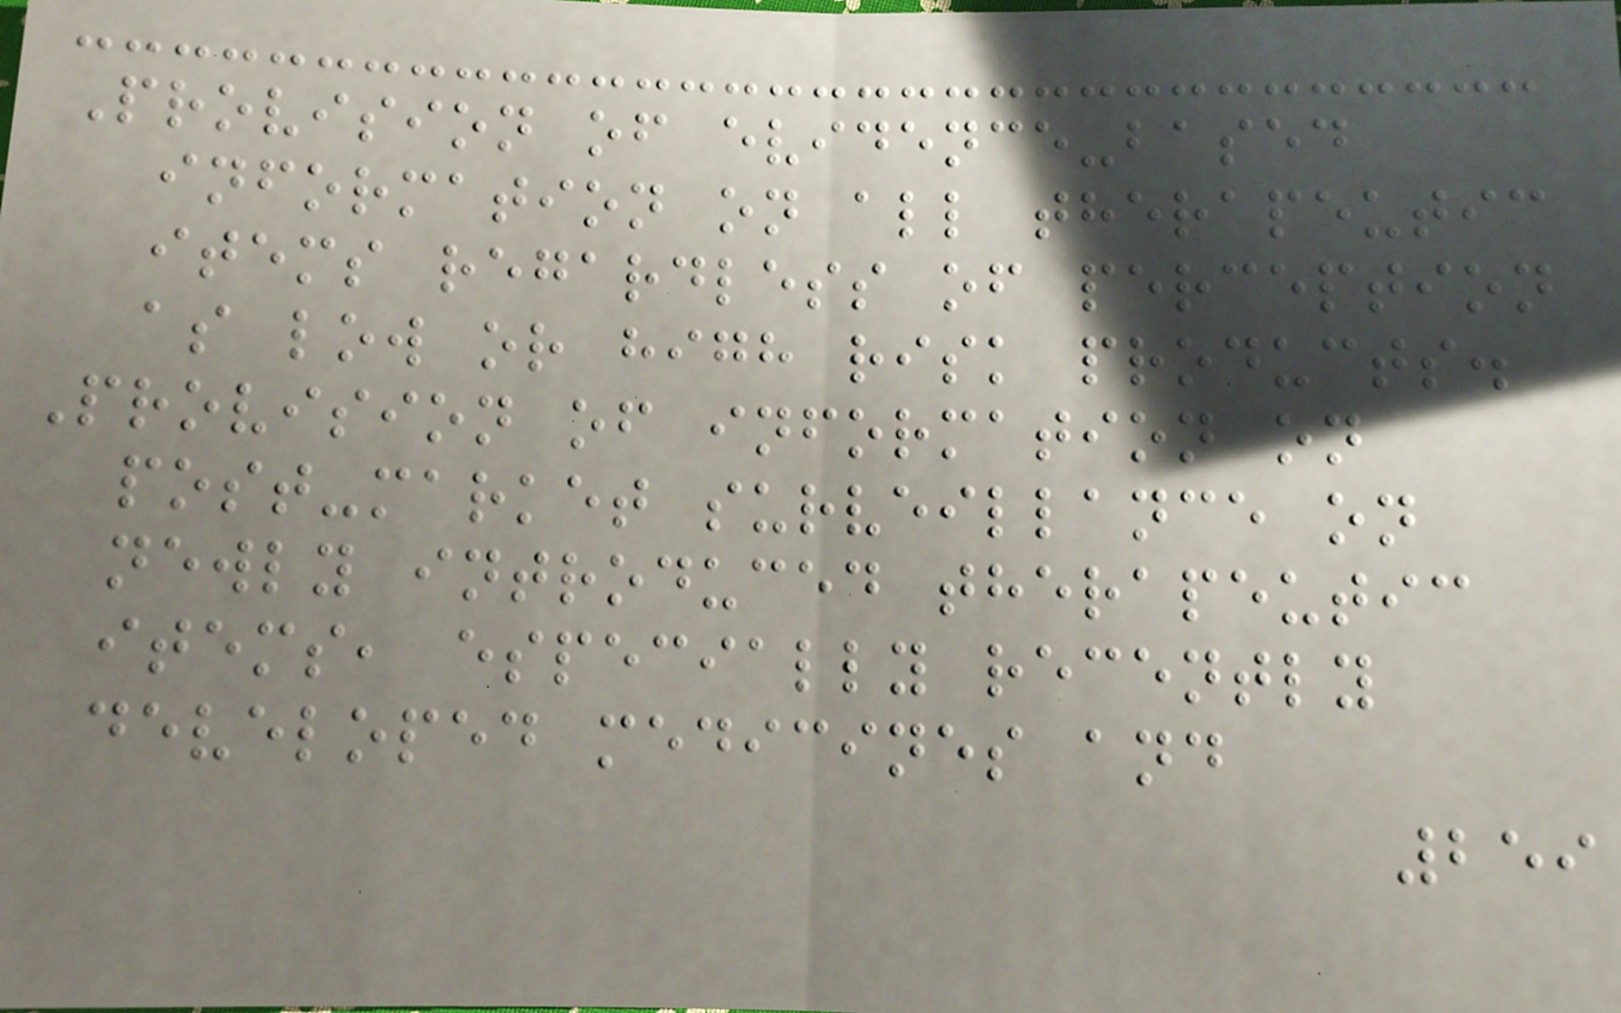Provision of evidence-based
information on all therapeutic
items regardless of perception
as low or high risk products.
Provision of information on
post-market surveillance on
newly introduced therapeutic
items, especially recently
developed medicines and
259
